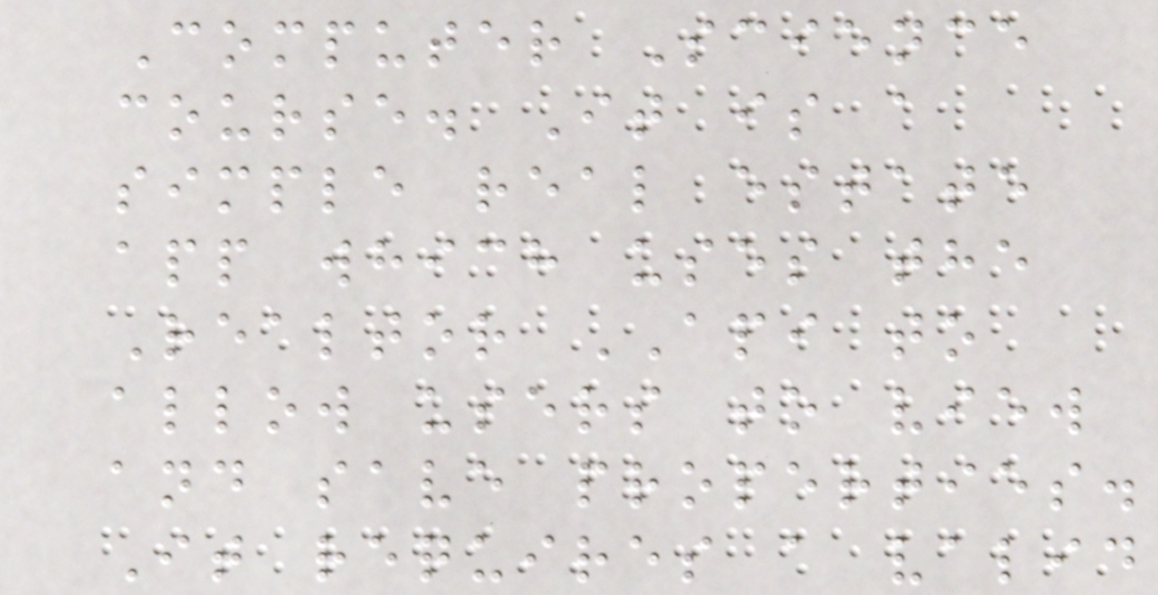Computer Science
course. It is a
simple real estate
app which uses the
Realtor API to
allow users to view
and save properties.
It requires a valid
